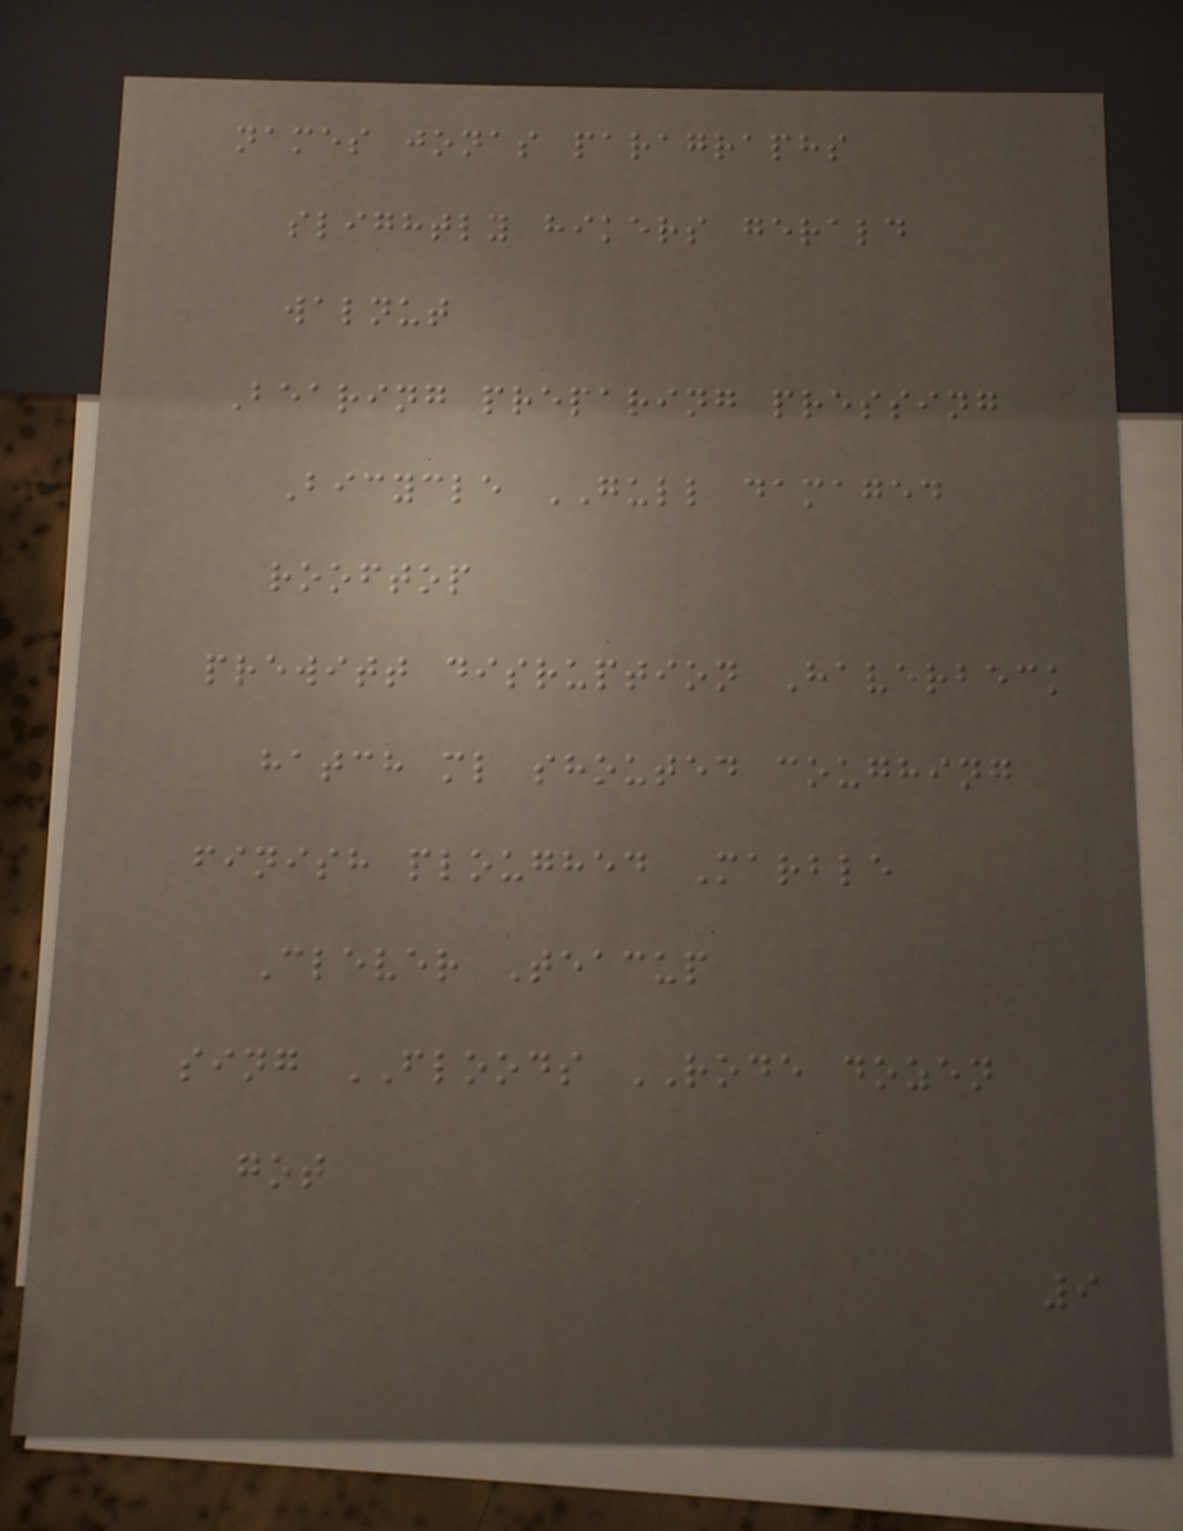names jonas paragraphs
slightly hikers gerald
walnut
Bearing preparing pressing
Bicycle GULL damaged
rooftop
prewitt disruption Haverbeck
hatch ml shouted coughing
finish ploughed Marble
Clever Teacup
sing FLOODS RODE dozen
got
9
